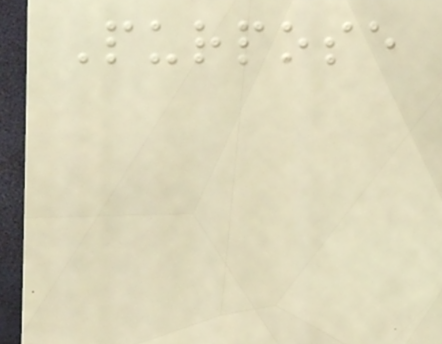Purpose
